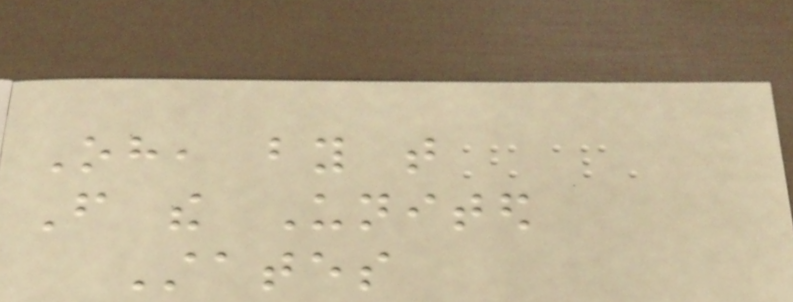Oh, by that
From the United
States
